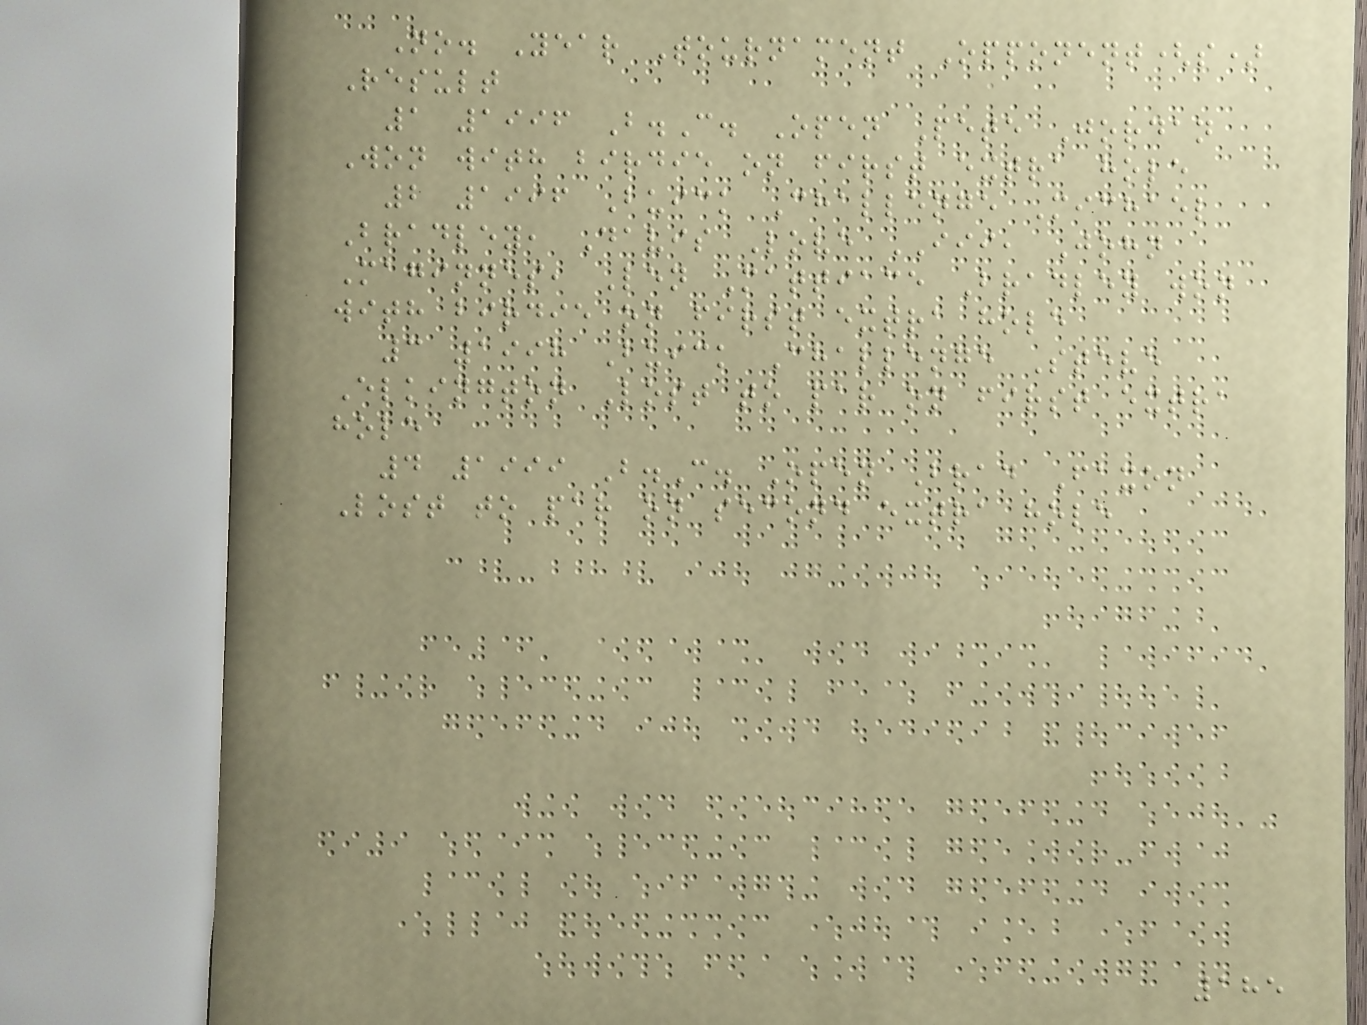No. Year Tournament Opponent(s)
Result
1 1996 B.C. Open Pete Jordan
Won with birdie on first extra hole
2 1996 Buick Challenge Michael
Bradley, Davis Love III, John
Maginnes, Len Mattiace Bradley won
with birdie on first extra hole
3 1998 Buick Challenge Steve
Elkington Lost to par on first extra
hole
4 1999 B.C. Open Brad Faxon
Lost to par on second extra hole
185
